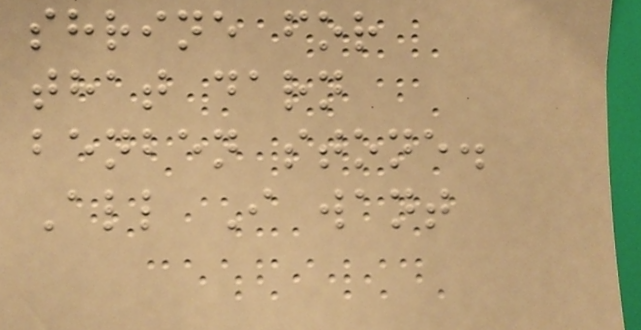shrine for
that darn
benben stone.
All I want
